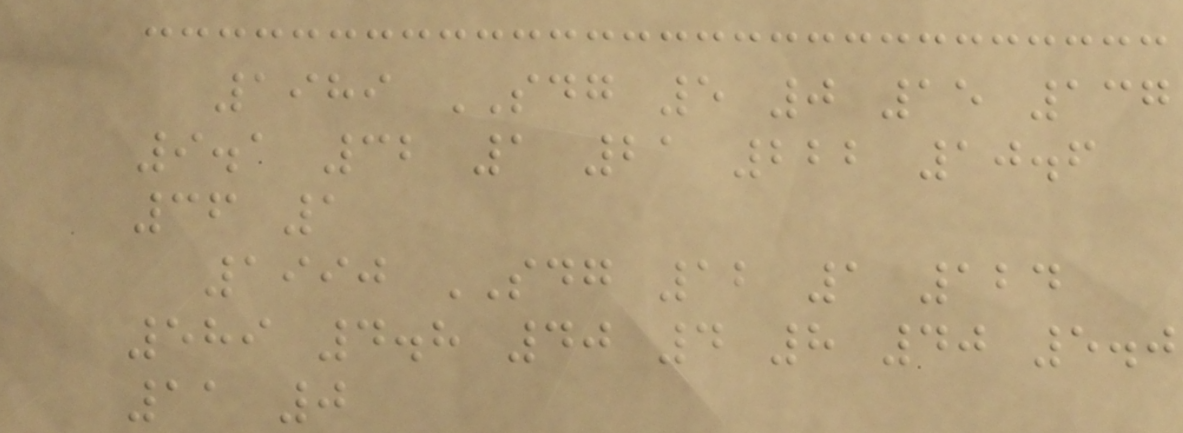1989 SDG 5 0 15 137
9.1 32 1 21 222 10.6
36 1
1990 SDG 12 1 124
589 4.8 40 4 8 40 5.0
11 0
